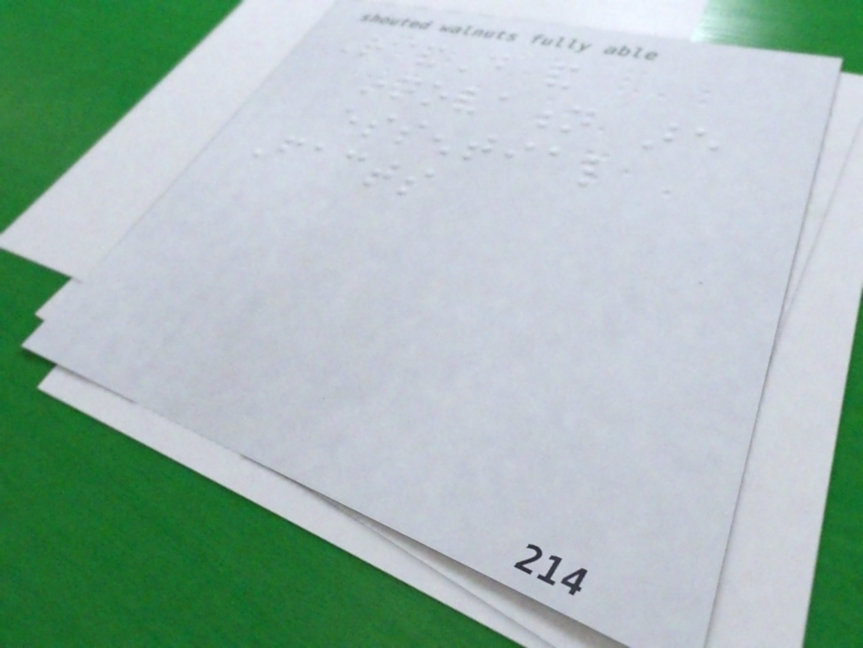R&D and
innovation are
essential
Facts
